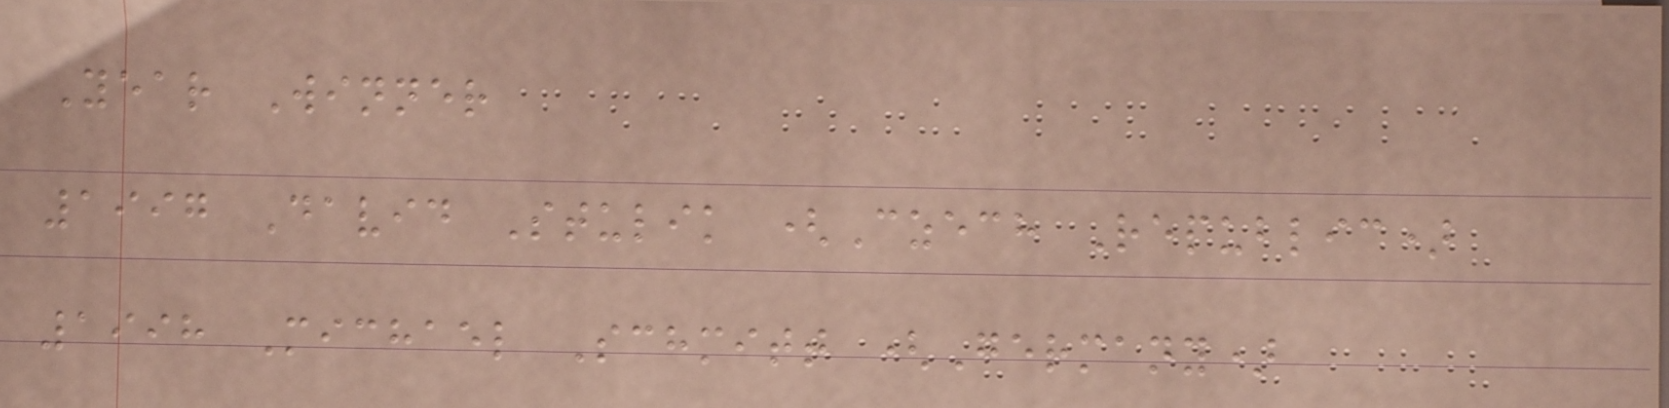Year Winner
1997 David Stulik (Czech Republic)
1998 Michael Schmitt (Germany)
